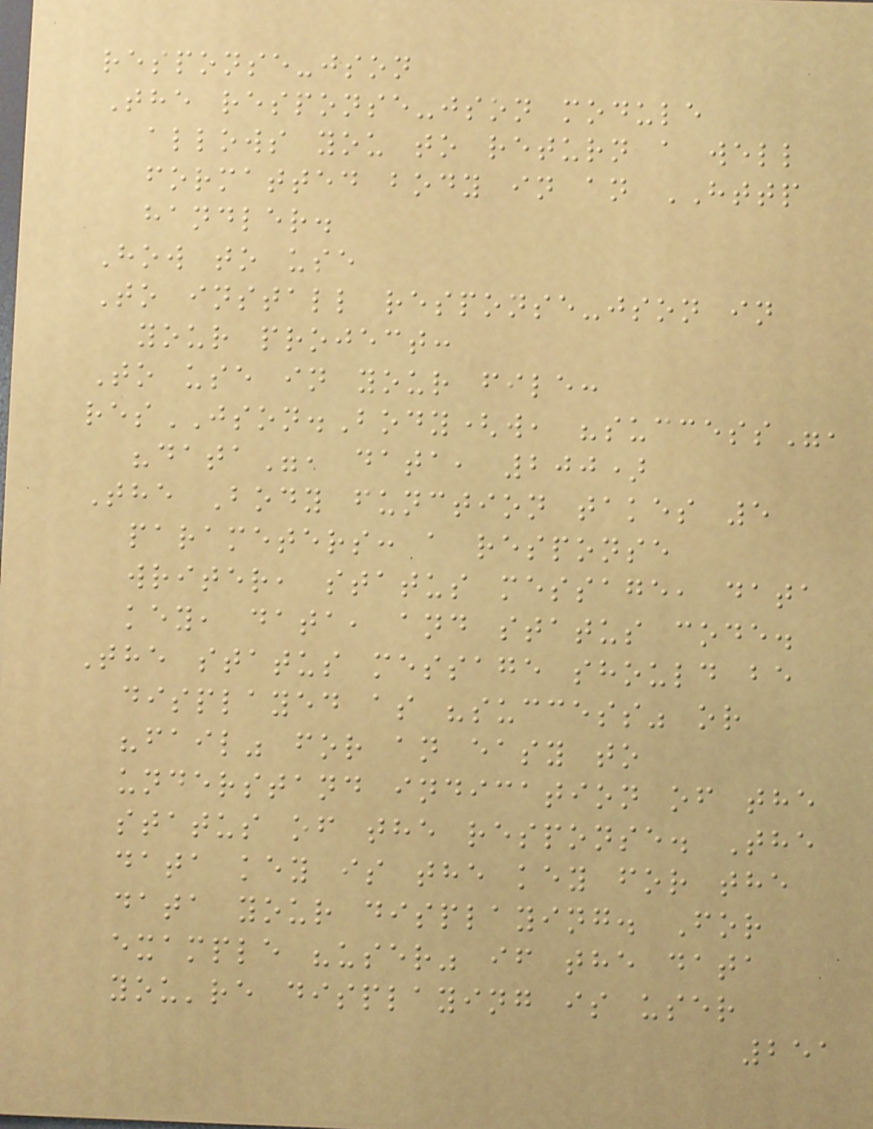response-json
The response-json module
allows you to return a well
formatted body in an HTTP
handler.
How to use
To install response-json in
your project:
To use in your file:
resJSON.Body(w, "success",
"data", data, 200)
The Body function takes 5
parameters: a response
writer, status message, data
key, data, and status code.
The status message should be
displayed as "success" or
"fail" for an easy to
understand indication of the
status of the response. The
data key is the key for the
data your displaying. For
example "user" if the data
you're displaying is user
251
